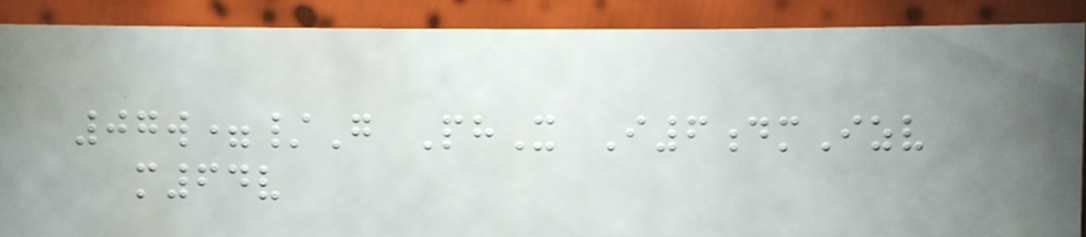07w=/G PhX I6dmIzv
m64v
